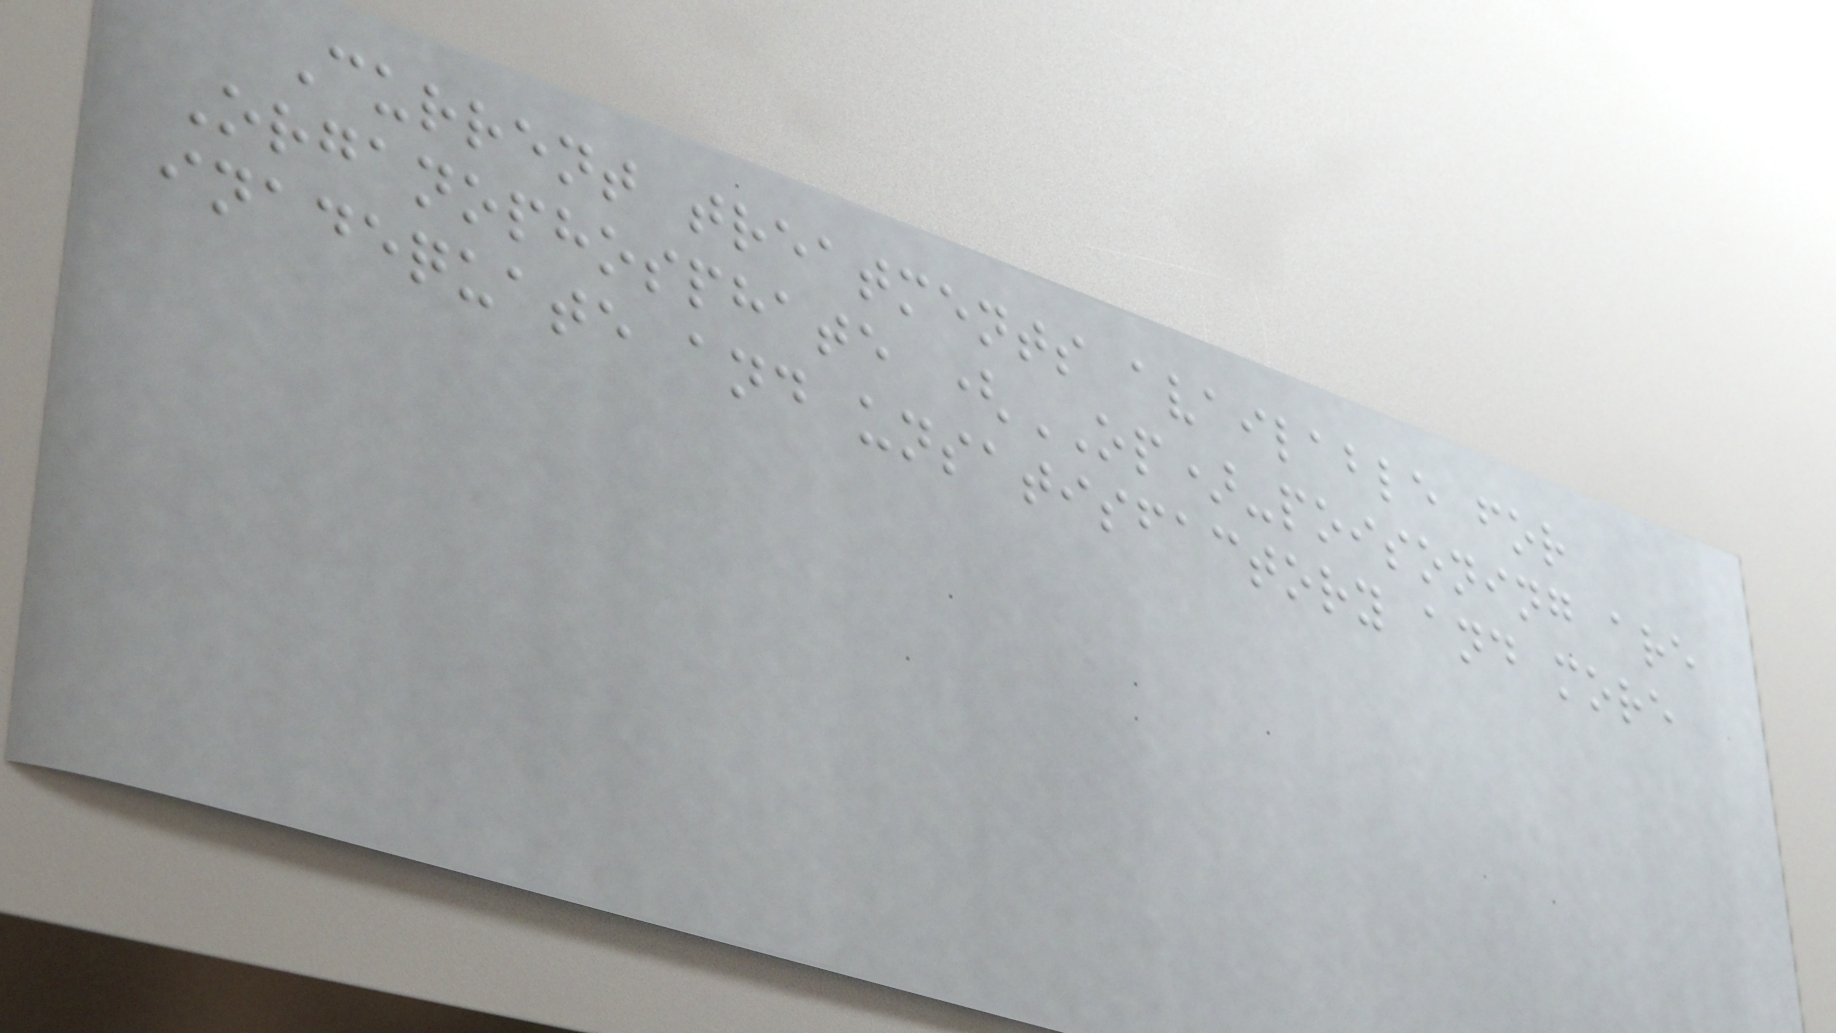Current treatments available for
Organophosphate (OP)-poisoning are
inadequate and unsatisfactory and more
